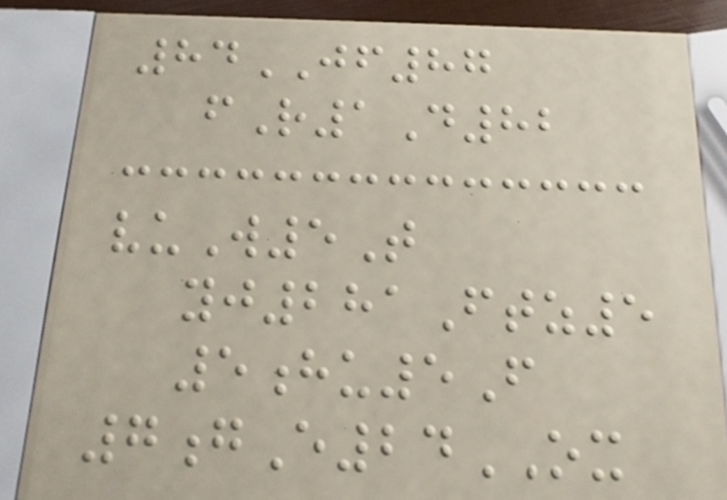84JF87
fR1D82
vuW5T
yj281Ftz5
5hu5F
7gE24OX
